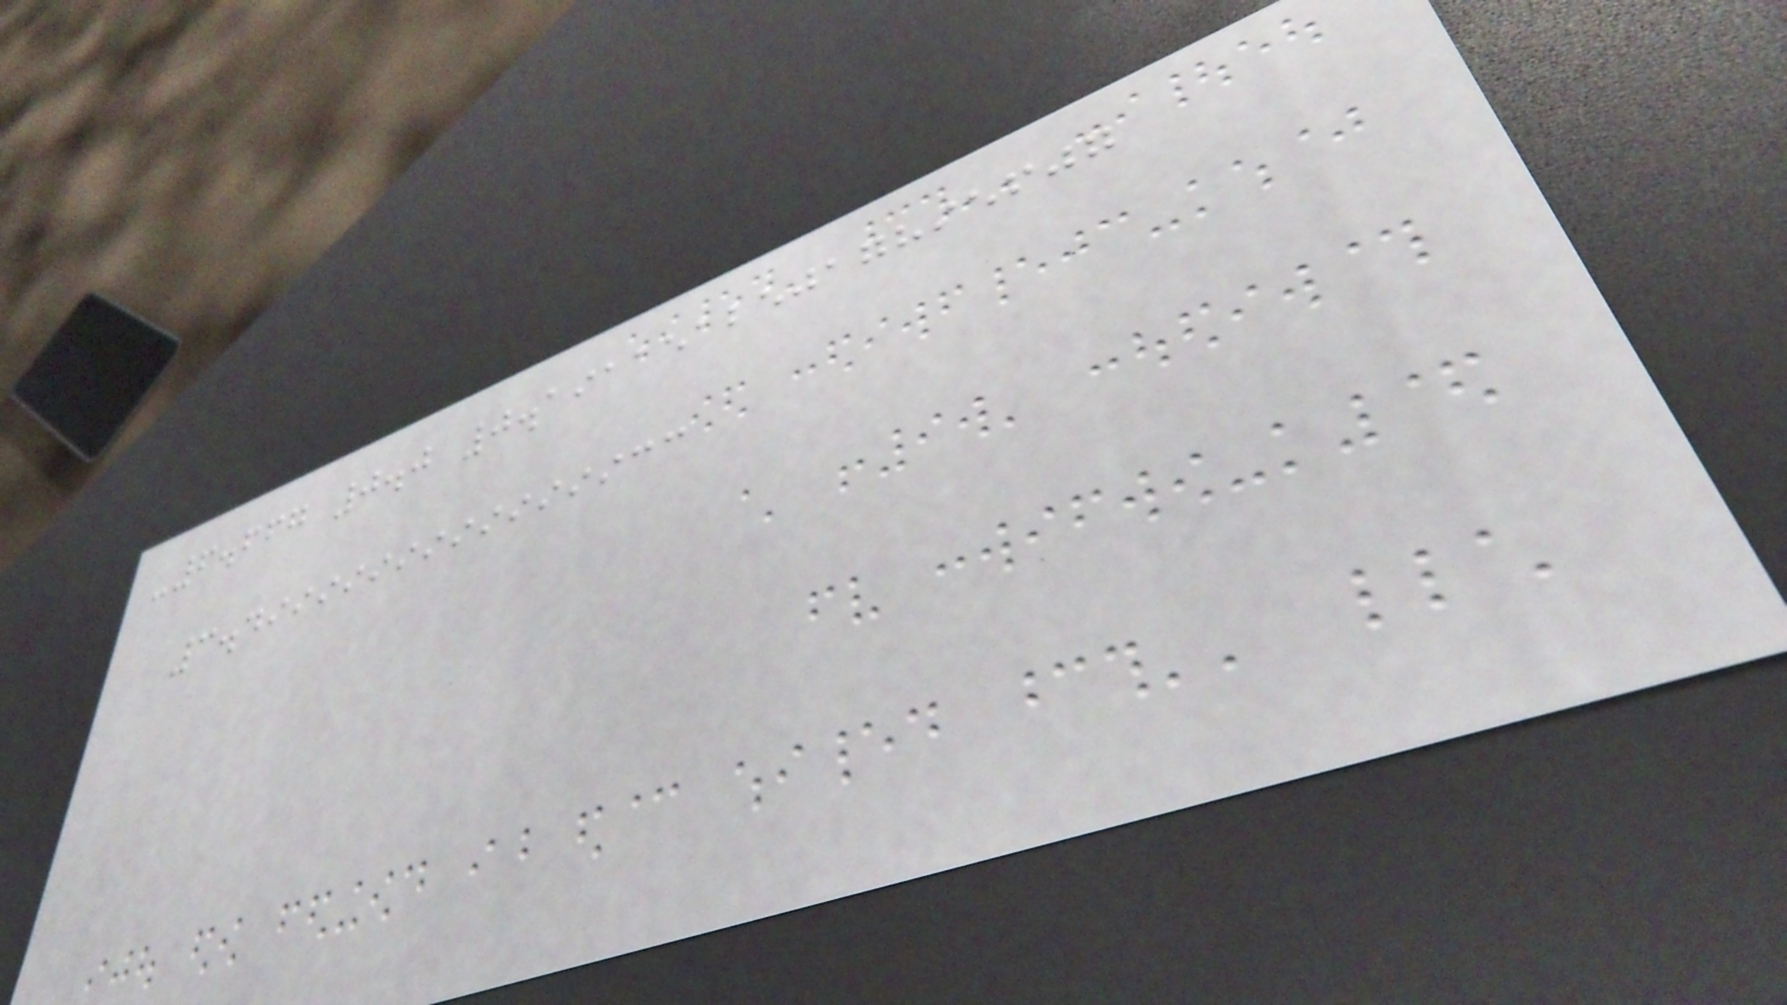-6.667 0.0 0.19115125017895607
3.4999999999999933
